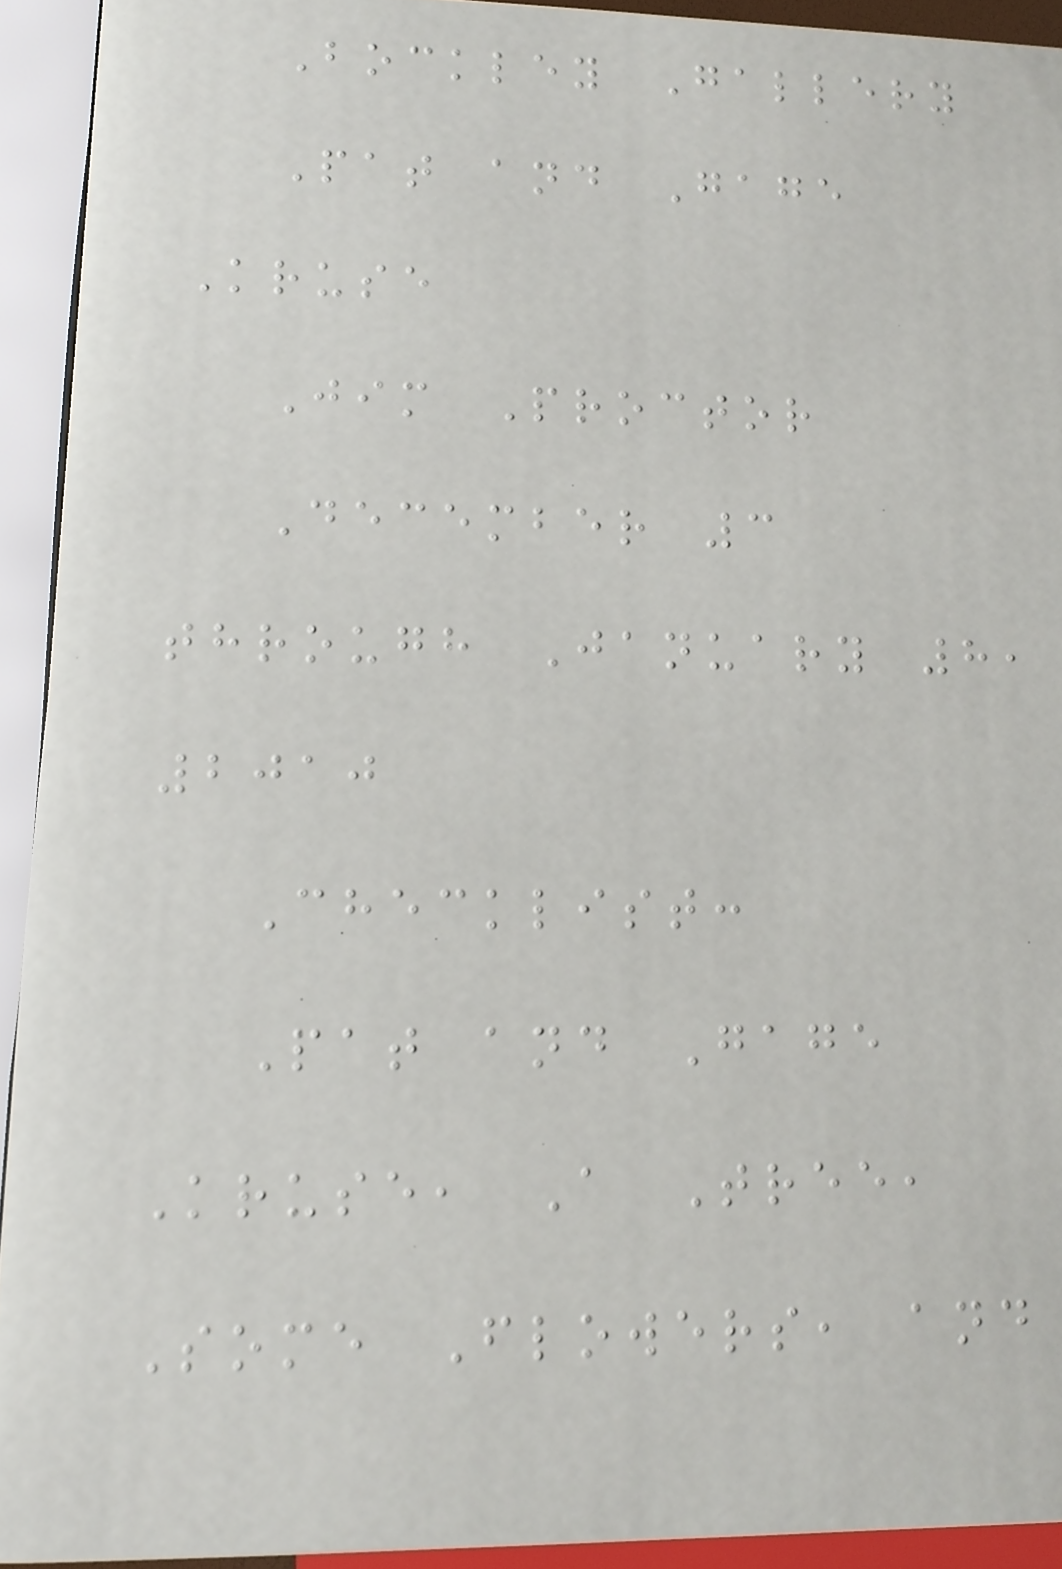Bockley Gallery
Pat and Gage
Kruse
Jim Proctor
December 3
through January 8,
2010
Checklist:
Pat and Gage
Kruse, A Tree,
Some Flowers, and
